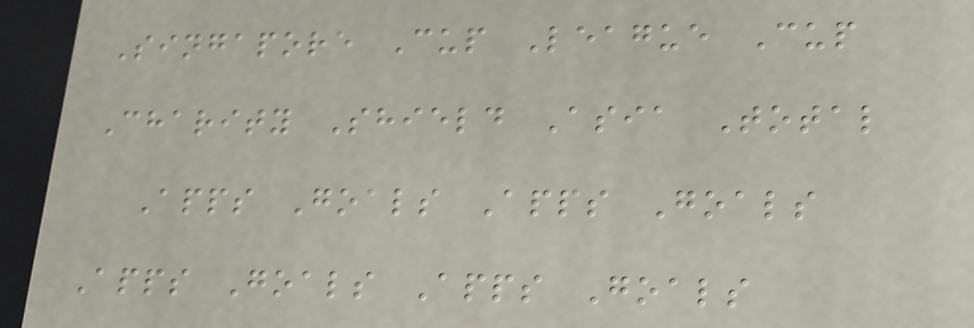Singapore Cup League Cup
Charity Shield Asia Total
Apps Goals Apps Goals
Apps Goals Apps Goals
